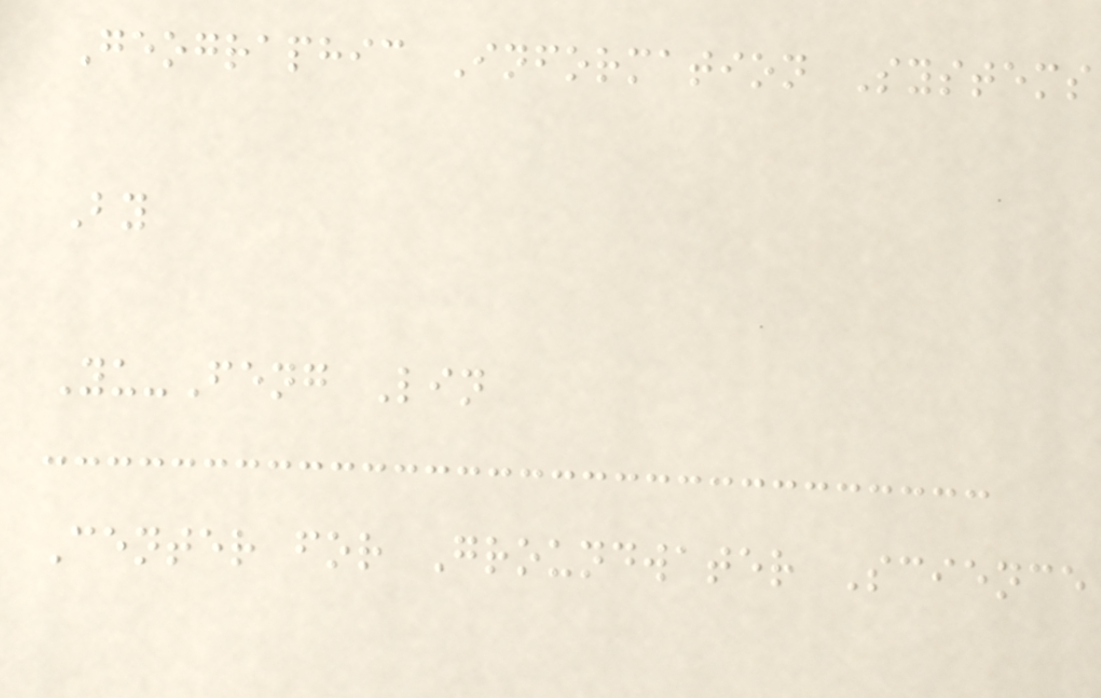Geographic Information Systems
By
Yu-Feng Lin
Center for Groundwater Science
